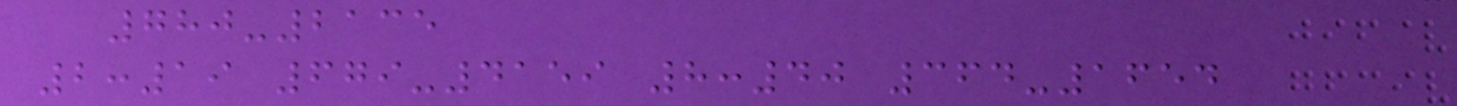780-2135
2:19 679-4159 8:40 364-1654
